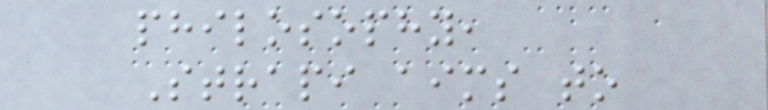philosophy,
Strapi aims to
